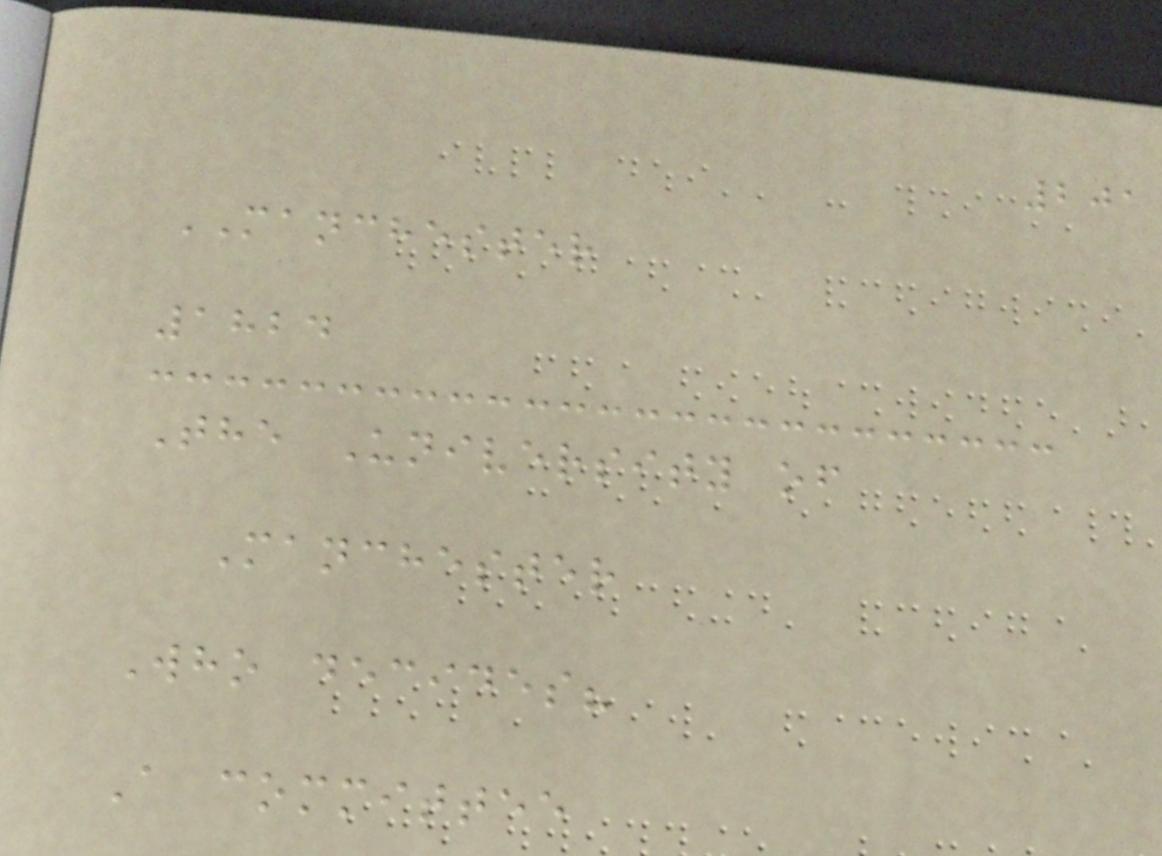201
MANCHESTER
1824
The University of
Manchester
Who decides?
A committee
